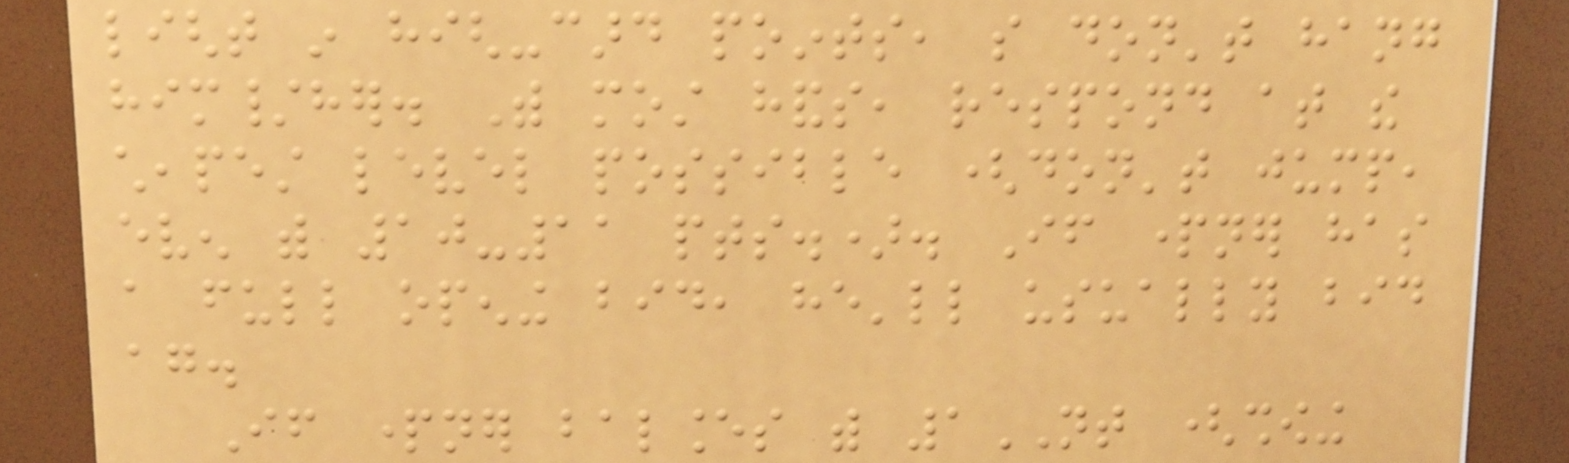light in high-card points, so don't hang
him/her. With most hands, respond at the
cheapest level possible (don't jump,
even with 10-11 pts.). If partner has
a full opening bid, he'll usually bid
again.
If partner balances with 1NT (showing
